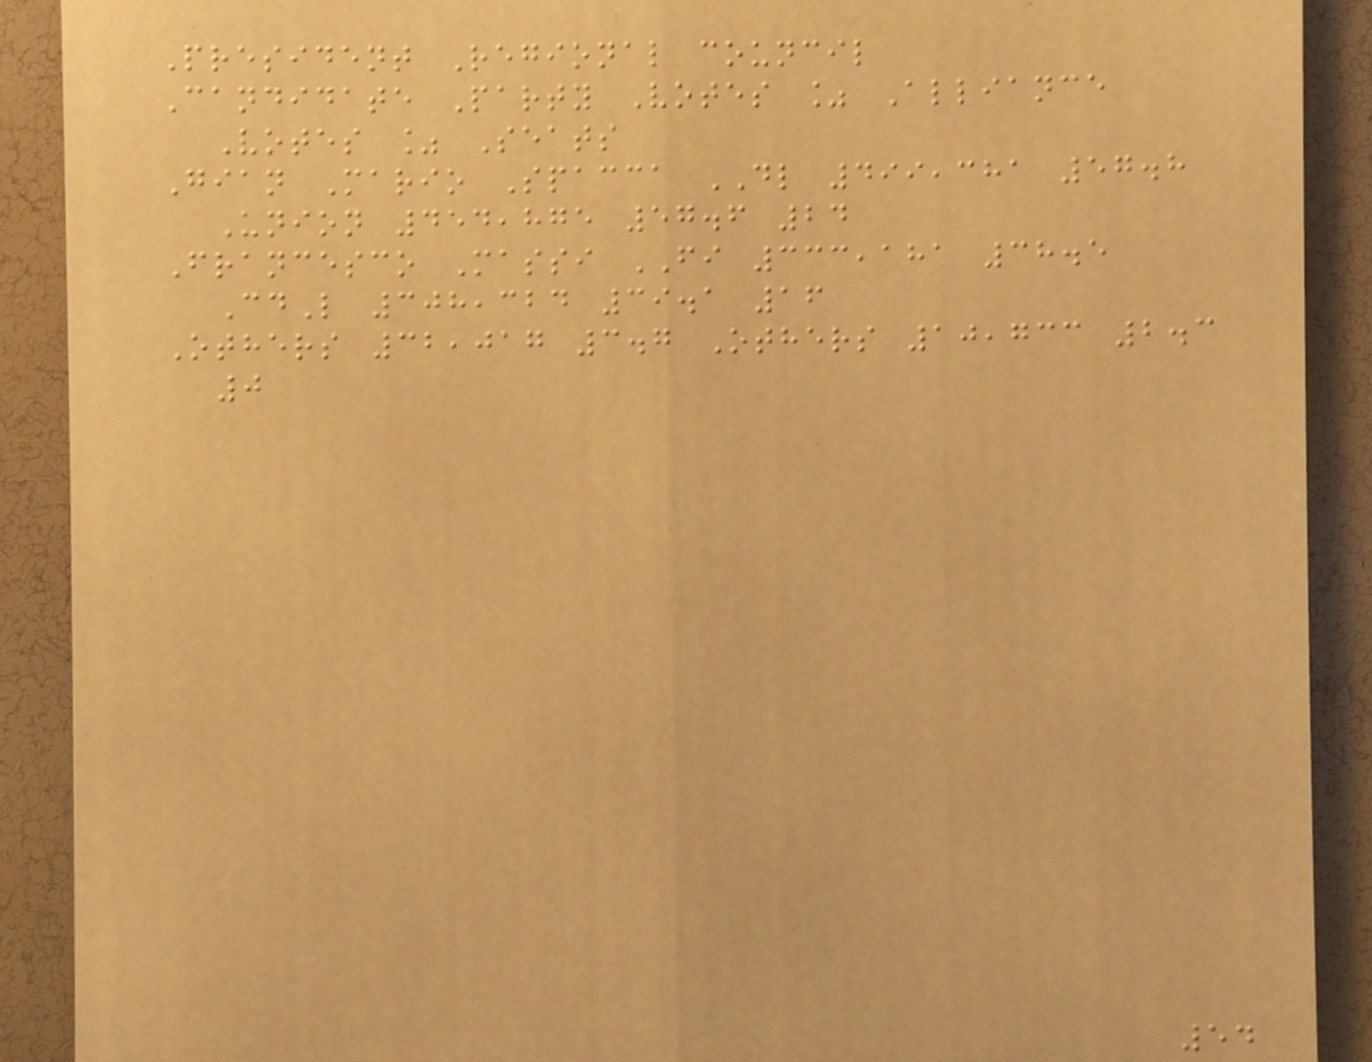President Regional council
Candidate Party Votes % Alliance
Votes % Seats
Gian Mario Spacca DL 499,381 57.8
Union 454,875 57.6 24
Francesco Massi FI 333,181 38.5
CdL 308,324 39.1 16
Others 32,017 3.7 Others 10,733 2.3
0
54
